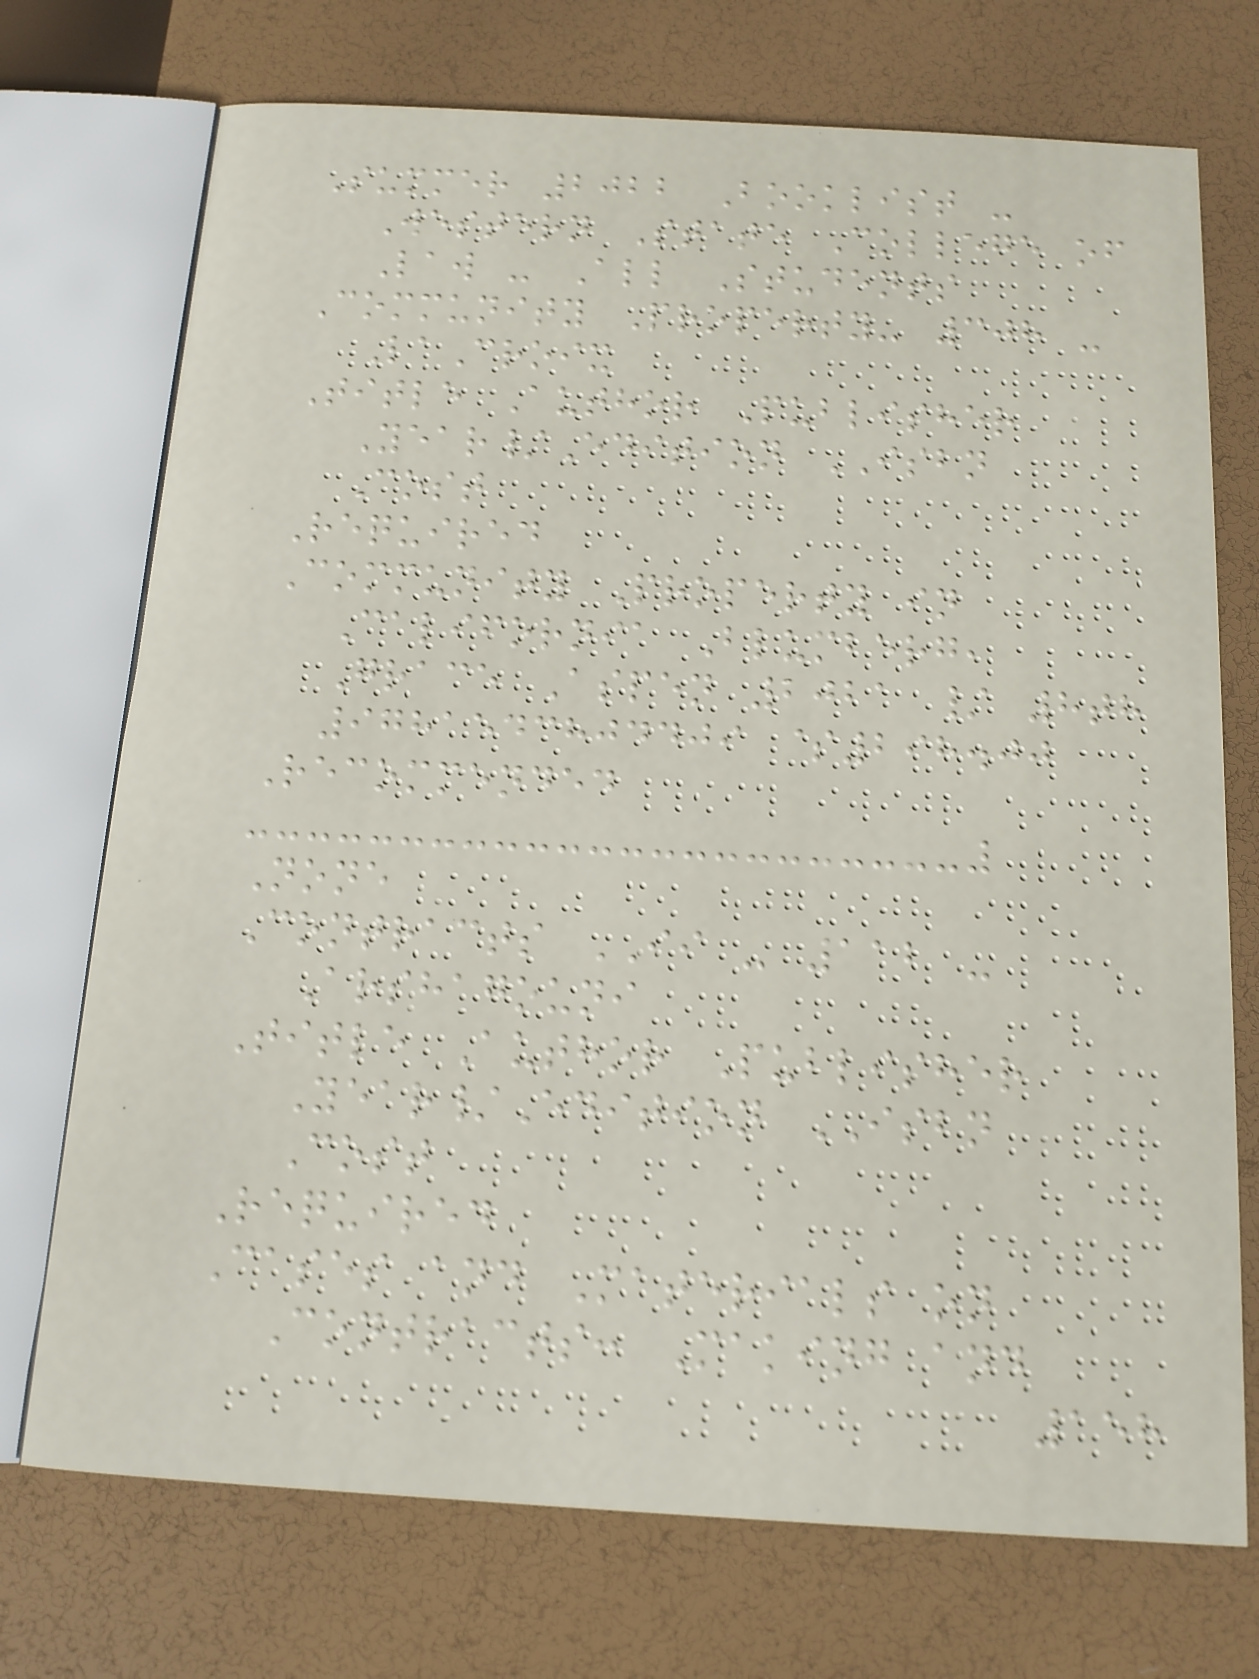Summer 2022 Booklist -
Western State College of
Law - All Students
Community Property- 308 -
LaCroix
Title Author Publisher
Year/Edition ISBN
Cost
Required
Community Property in
California Blumberg,
Grace Aspen 2021 / 8th
9781543804409 $298.00
Recommended
None
Contracts II - 112 -
Arshagouni
Title Author Publisher
Year/Edition ISBN
Cost
Required
Cases and Materials on
Contracts: Making and
158
